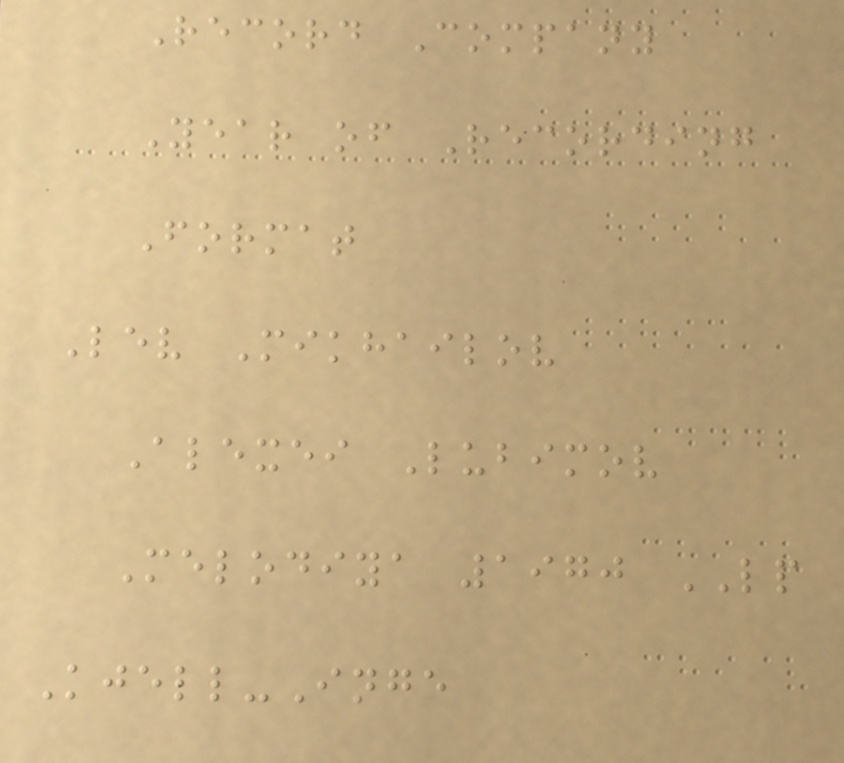Record Company
Year of Recording
Format
Lev Mikhailov
Alexei Lubimov
Melodiya 1970 LP
Kjell-Inge
